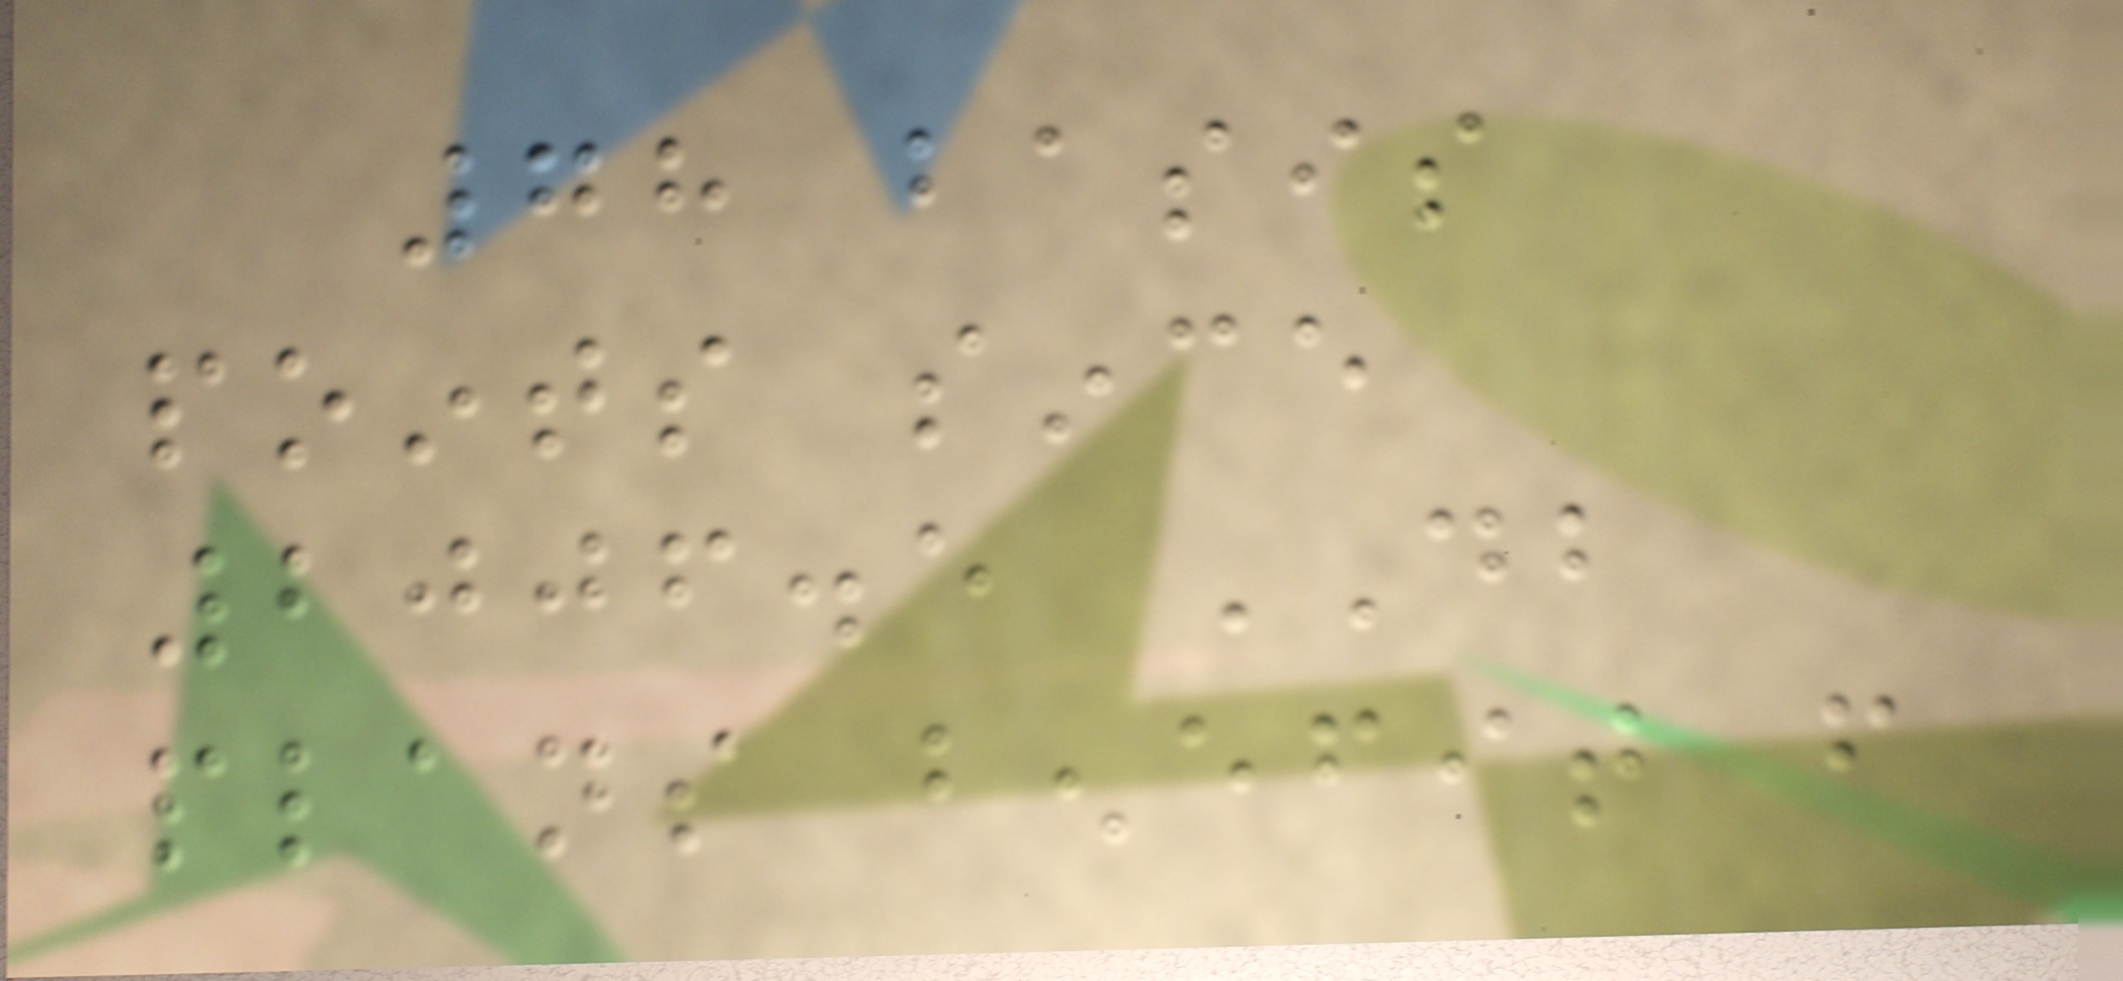78 basis
points since
2006.5 DB
plans benefit from
